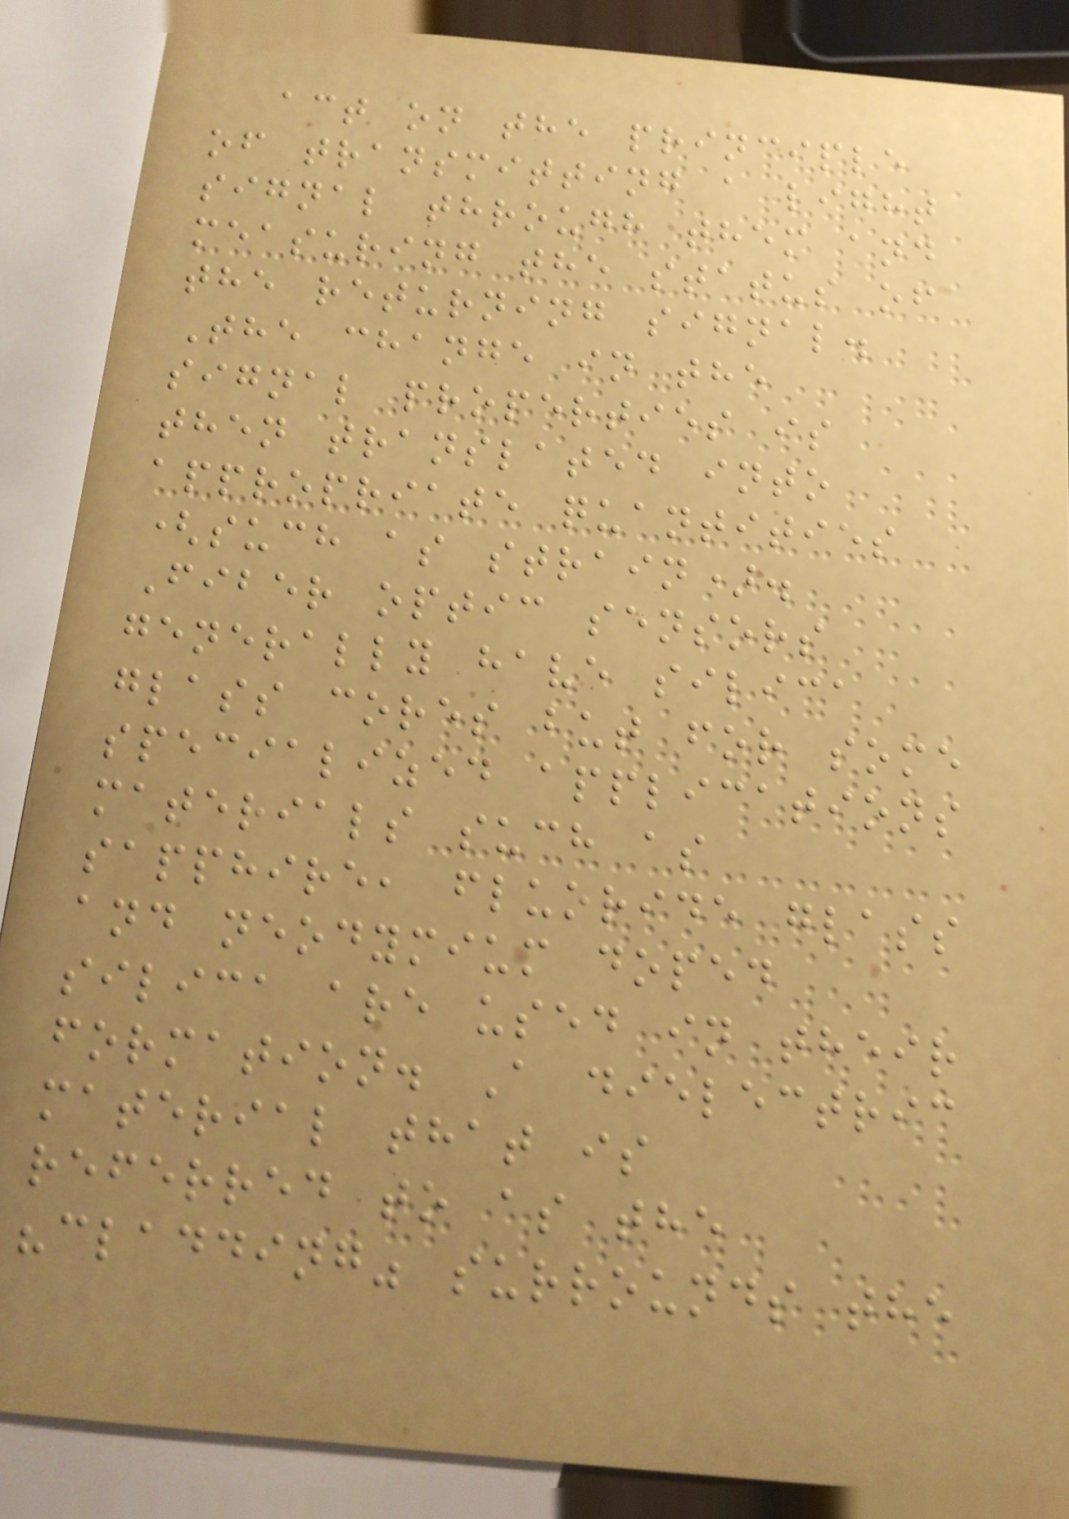act on the principle
of transmitting a light
signal through them and
measuring the status of
the returning signal.
The change in the
signal properties is
then translated into
appropriate quantities
(such as strain).
Fiber optic sensors
generally have silica
glass cores but for some
specialized applications
materials such as
sapphire, fluoride glass
and neodymium doped
silica are used in their
formation. A dielectric
material that is
referred to as the
"cladding" surrounds the
